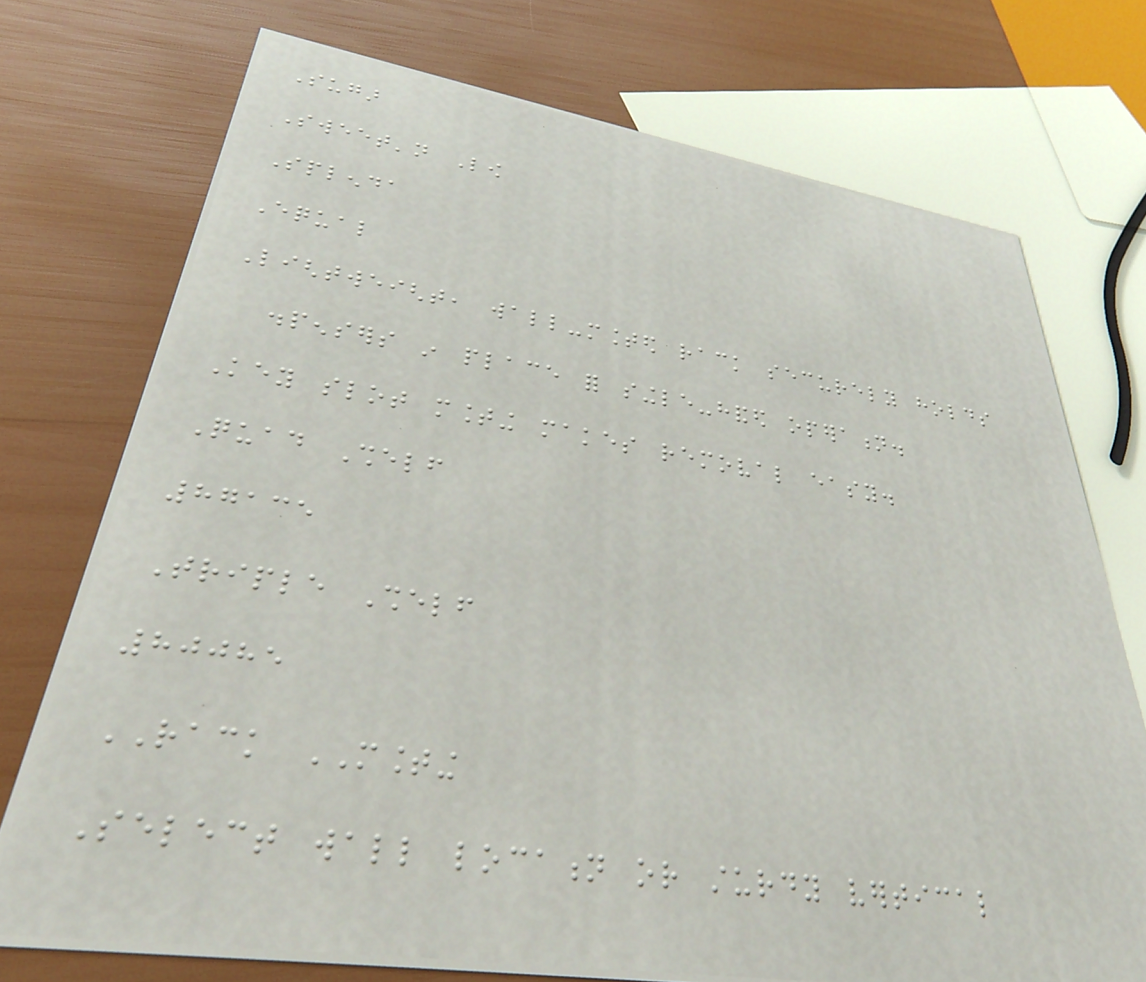Sugar
Sweet'n Low
Splenda
Equal
Lightweight, wall-mounted rack securely holds
dispensers in place for single-handed operation.
Key slot mounting makes removal easy.
Quad Shelf
87135
Triple Shelf
80085
RACK MOUNTING
Select wall location or sturdy vertical
